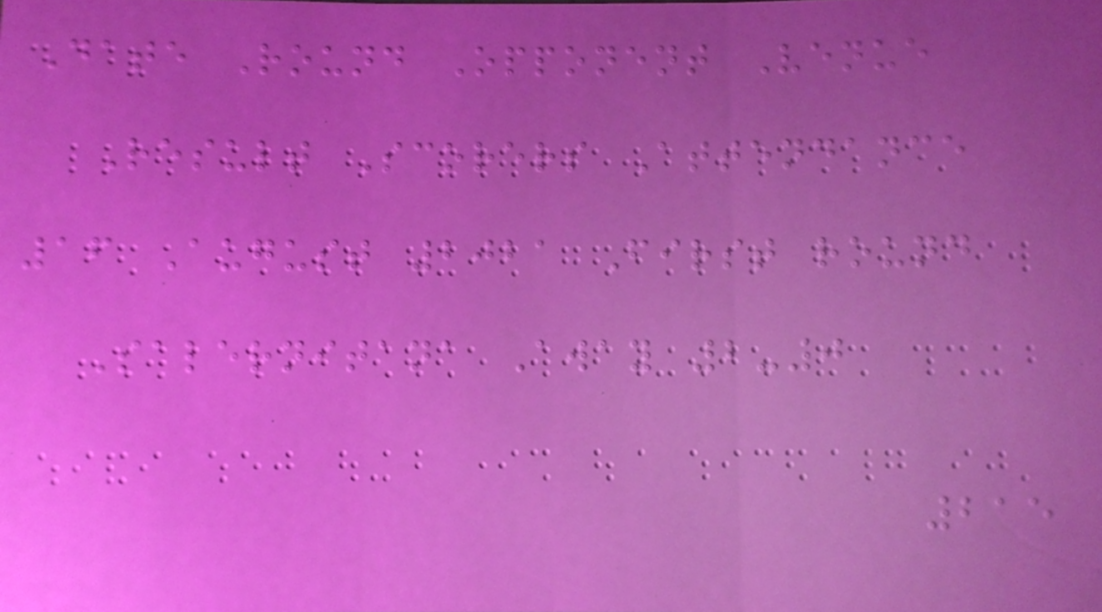Date Round Opponent Venue
Result Scorers Attendance
16 August 2021 First round
Salernitana Away 2-0
215
